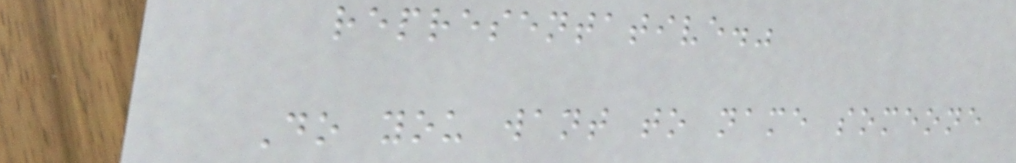representative."
Do you want to name someone
